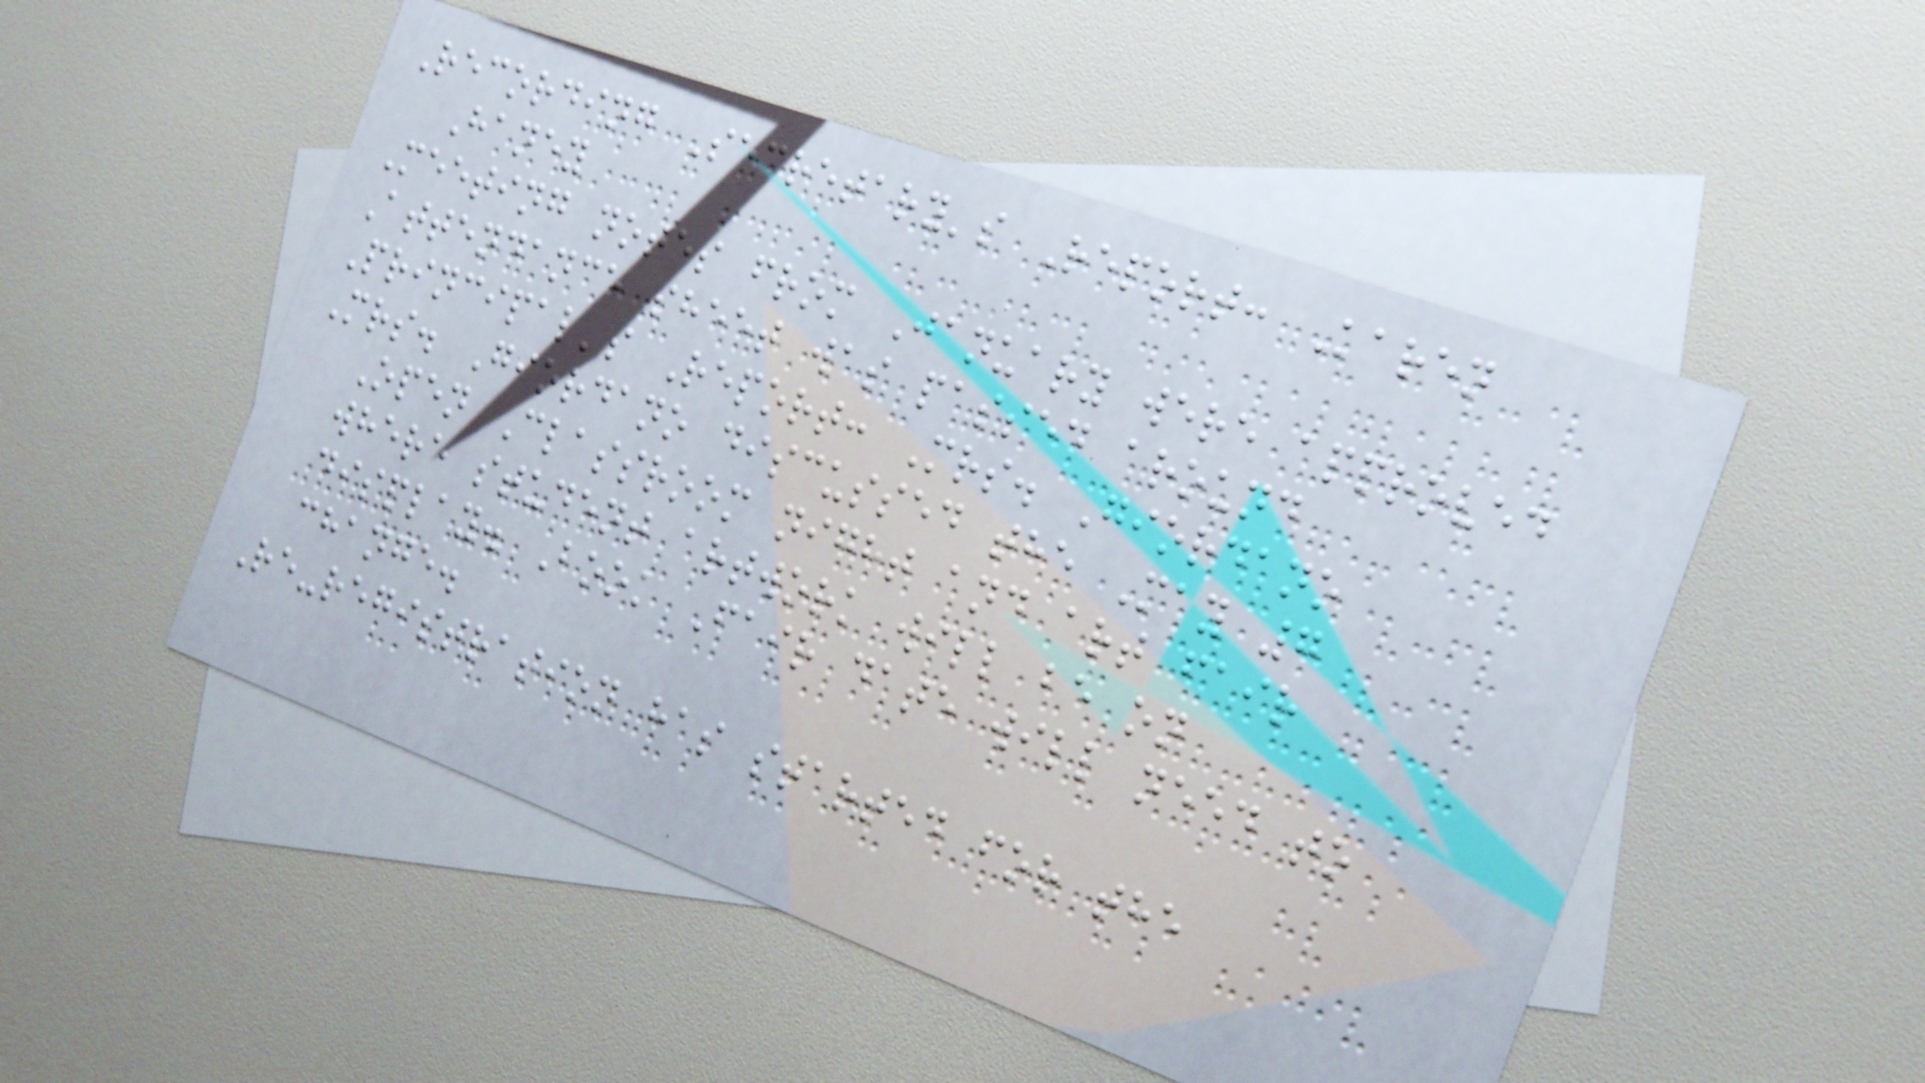Recording Secretary's Report: Karen
Haney
Meeting notes from January were approved
Attendance sheet was passed around
Principal's Report: Mrs. Giordano
Mrs. Giordano discussed the May 7
Open Classroom night and art fair
where student artwork will be on
display. Book Fair date will need to
change.
Re-registration has started for the
